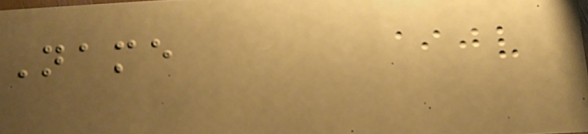Name
